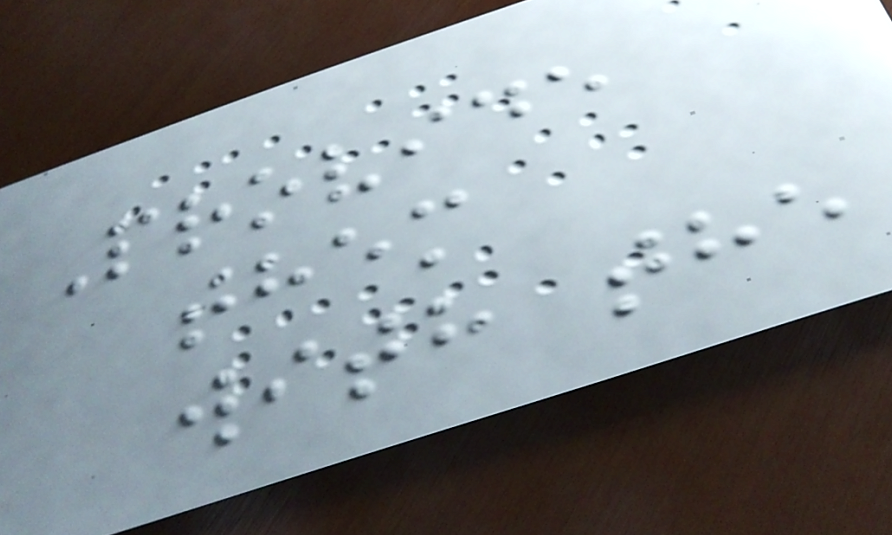Provide
them
with the
